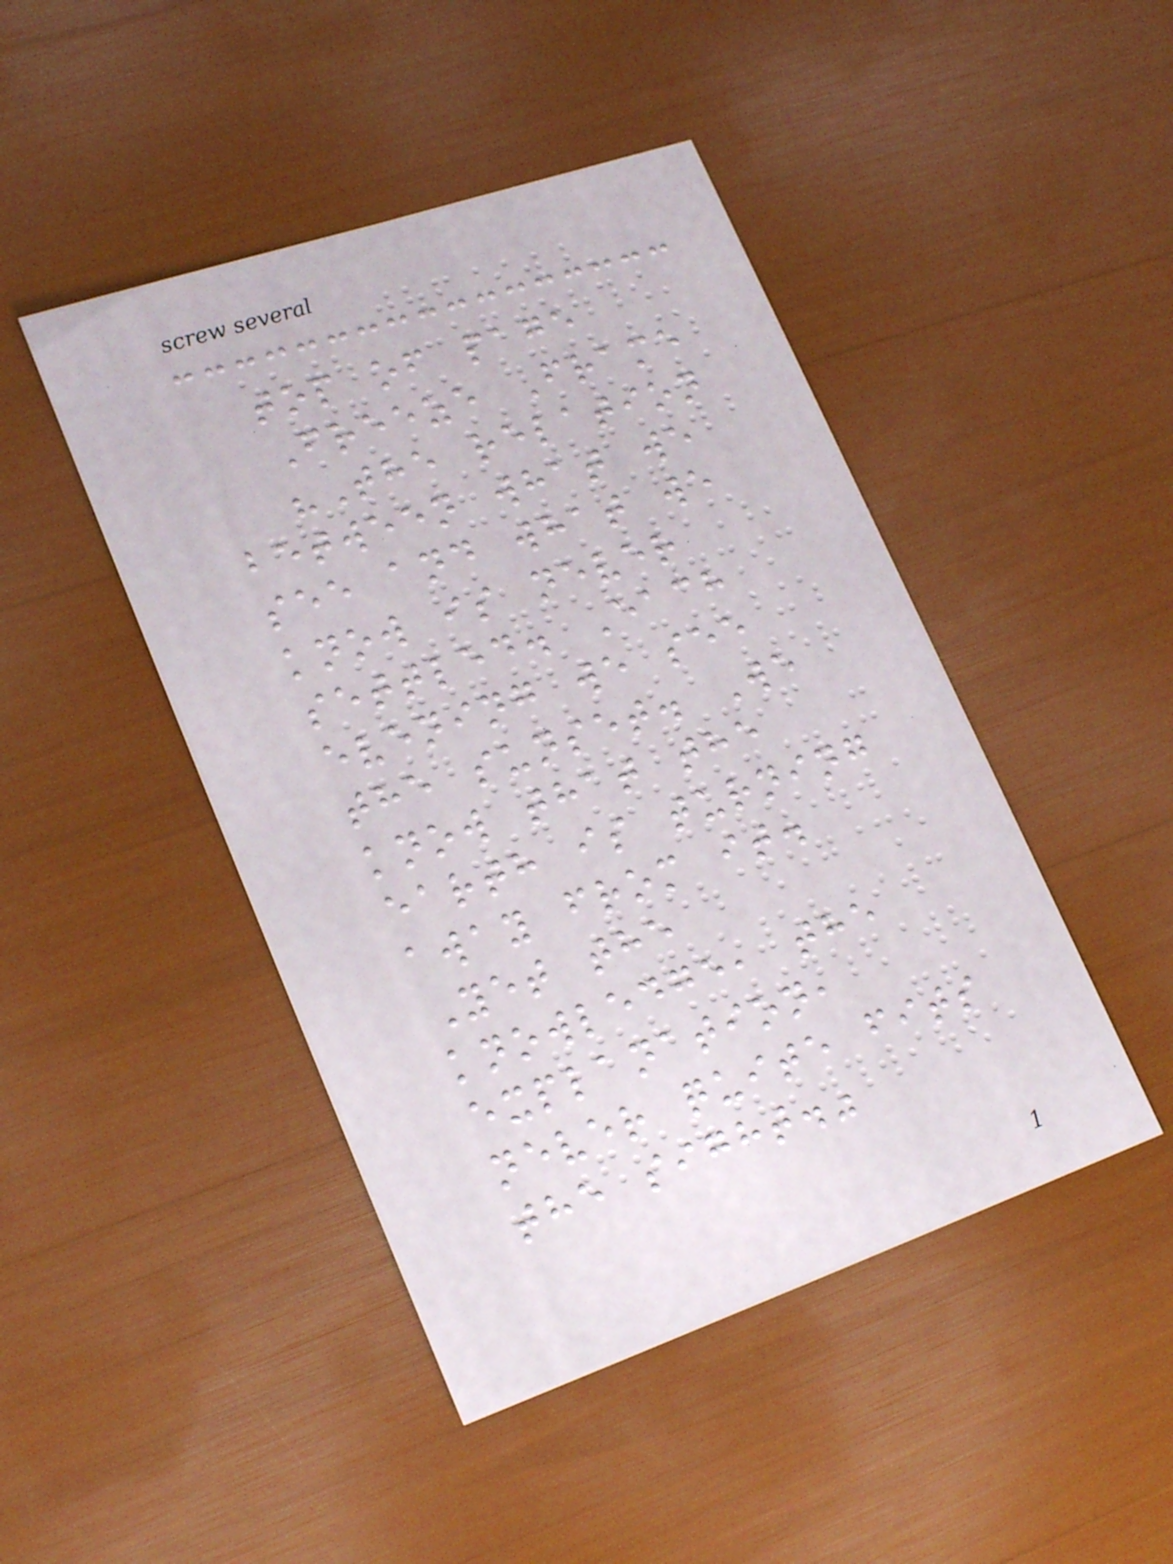top of page
Freeze Frame
"The relation
between what we
see and what we
know is never
settled. Each
evening we see
the sunset. We
know that the
earth is turning
away from it.
Yet the
knowledge, the
explanation,
never quite fits
the sight."
